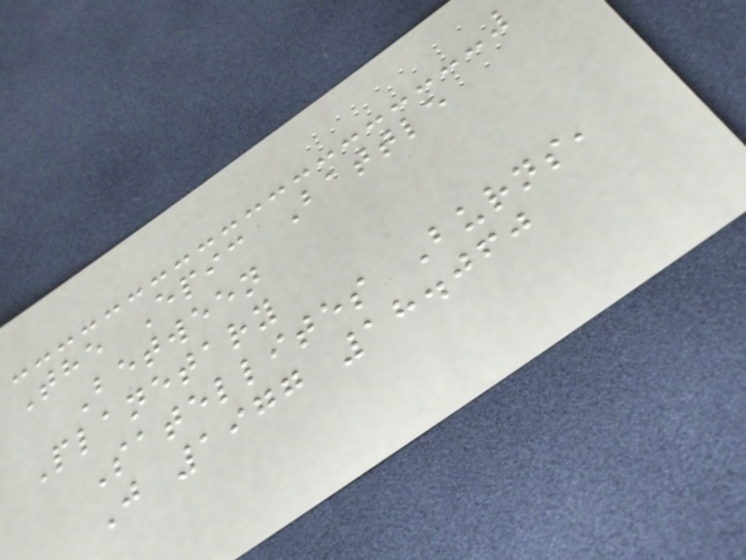The Epic Battle
Between
Planetary
Satellites Burns,
J 1977 18.060
